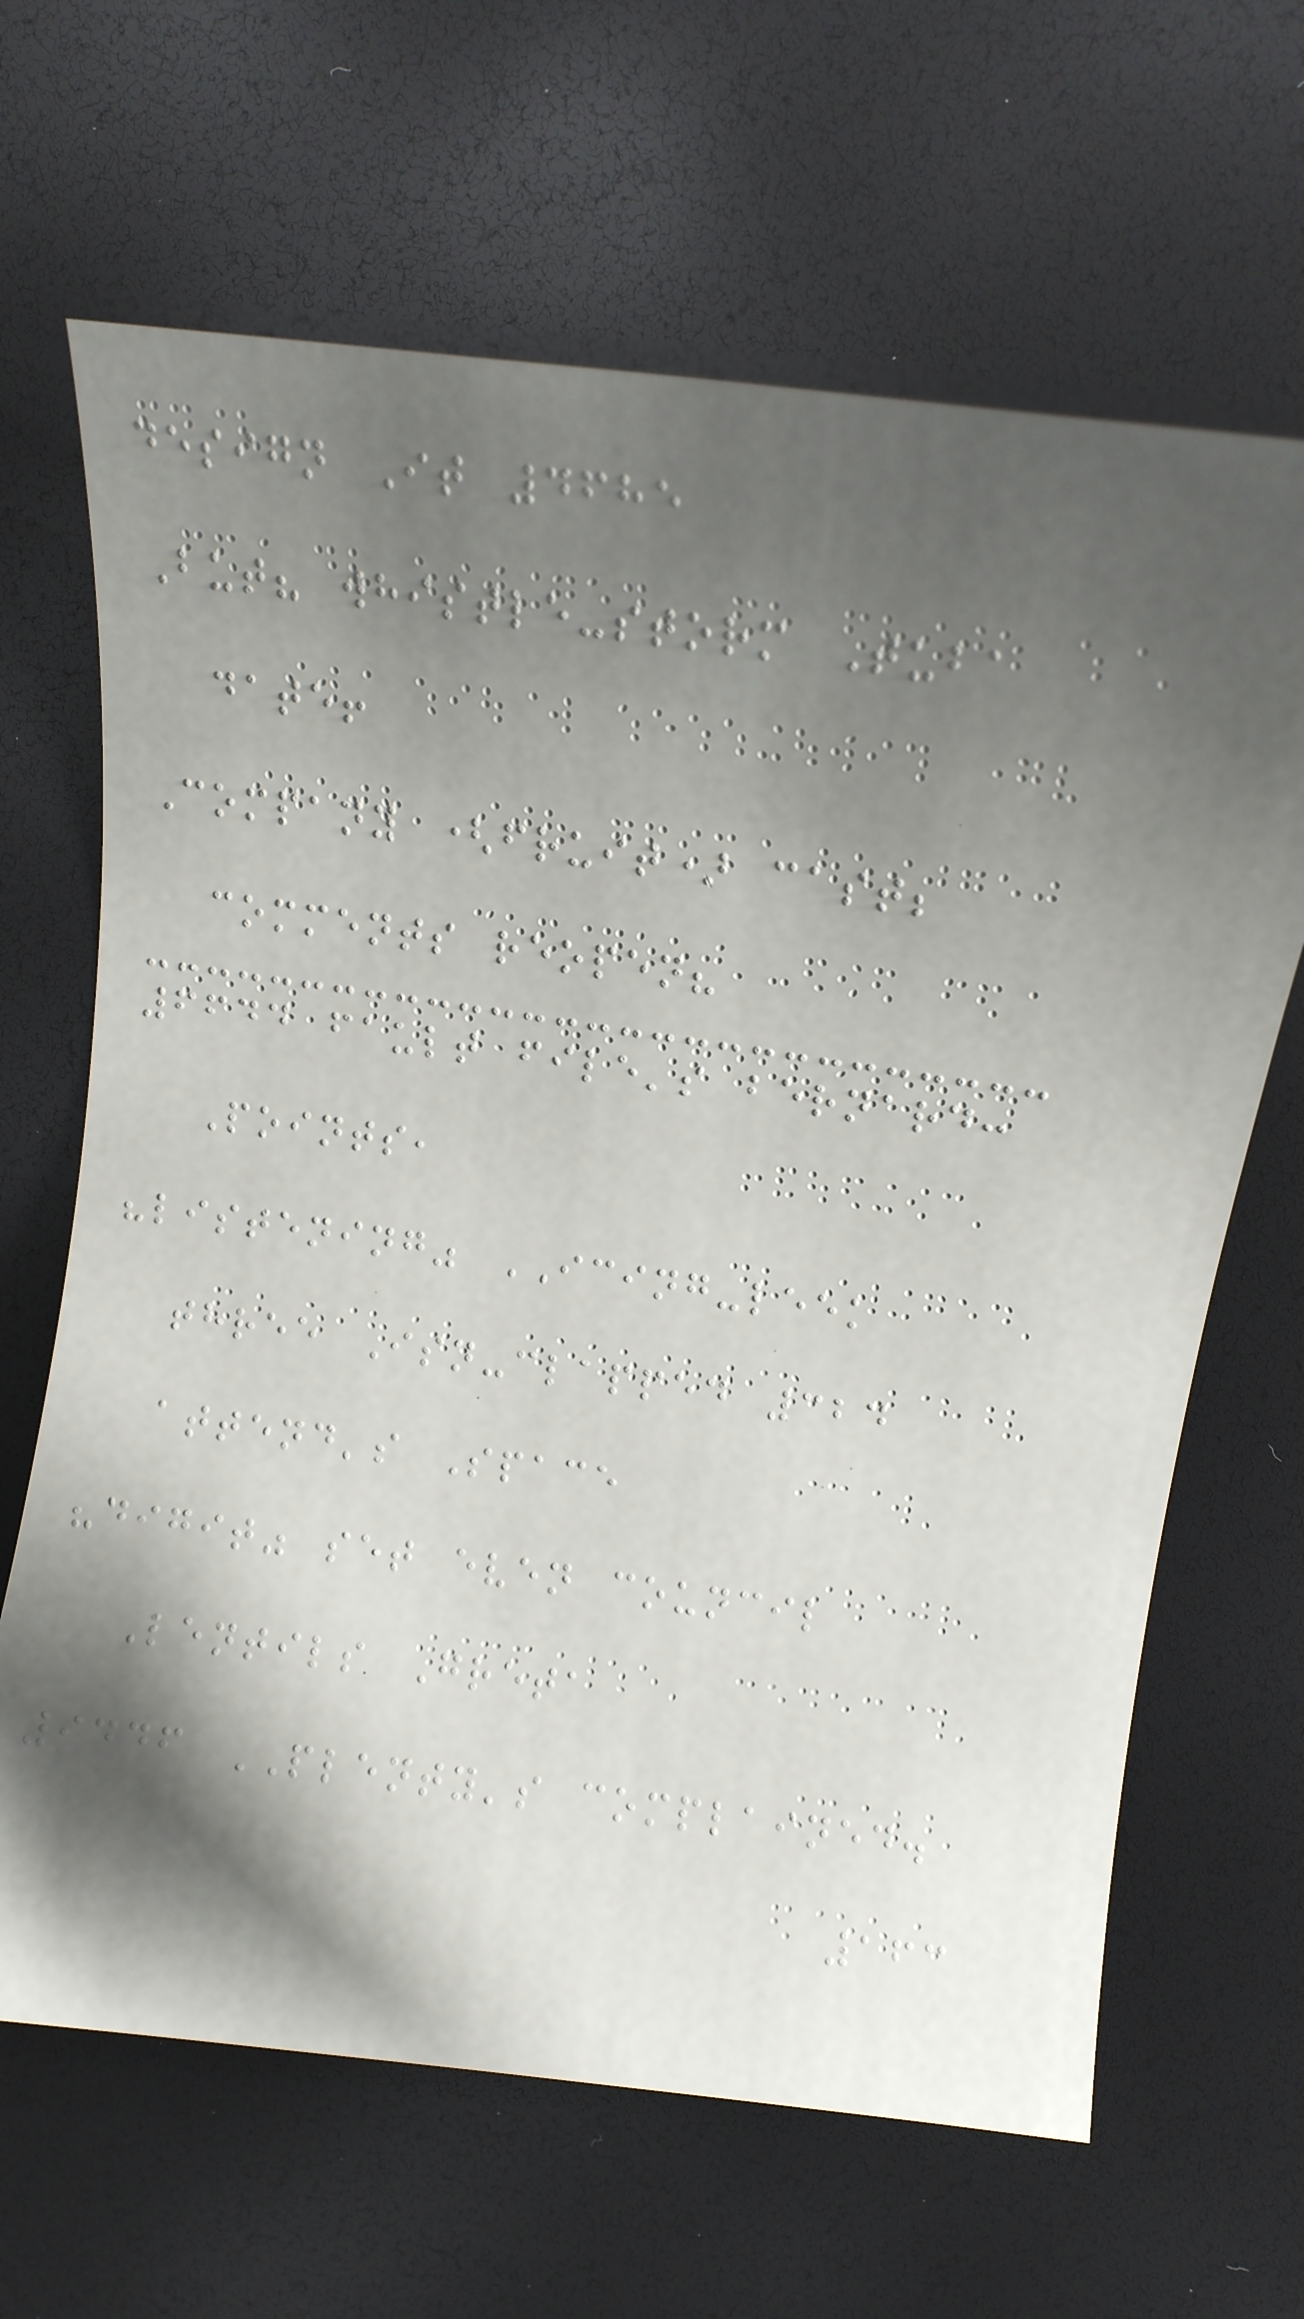design It 4685
But? whistle-storm Tuba
date!
Company (fruit) cast;
comments reopen?
6644 fault file's bernard:
Points,
"listening" ICING-leek
three Isn-clapped 324
attend's Space
"digit" set even council
Lentils Greta
9446 PLENTY's complained.
163
